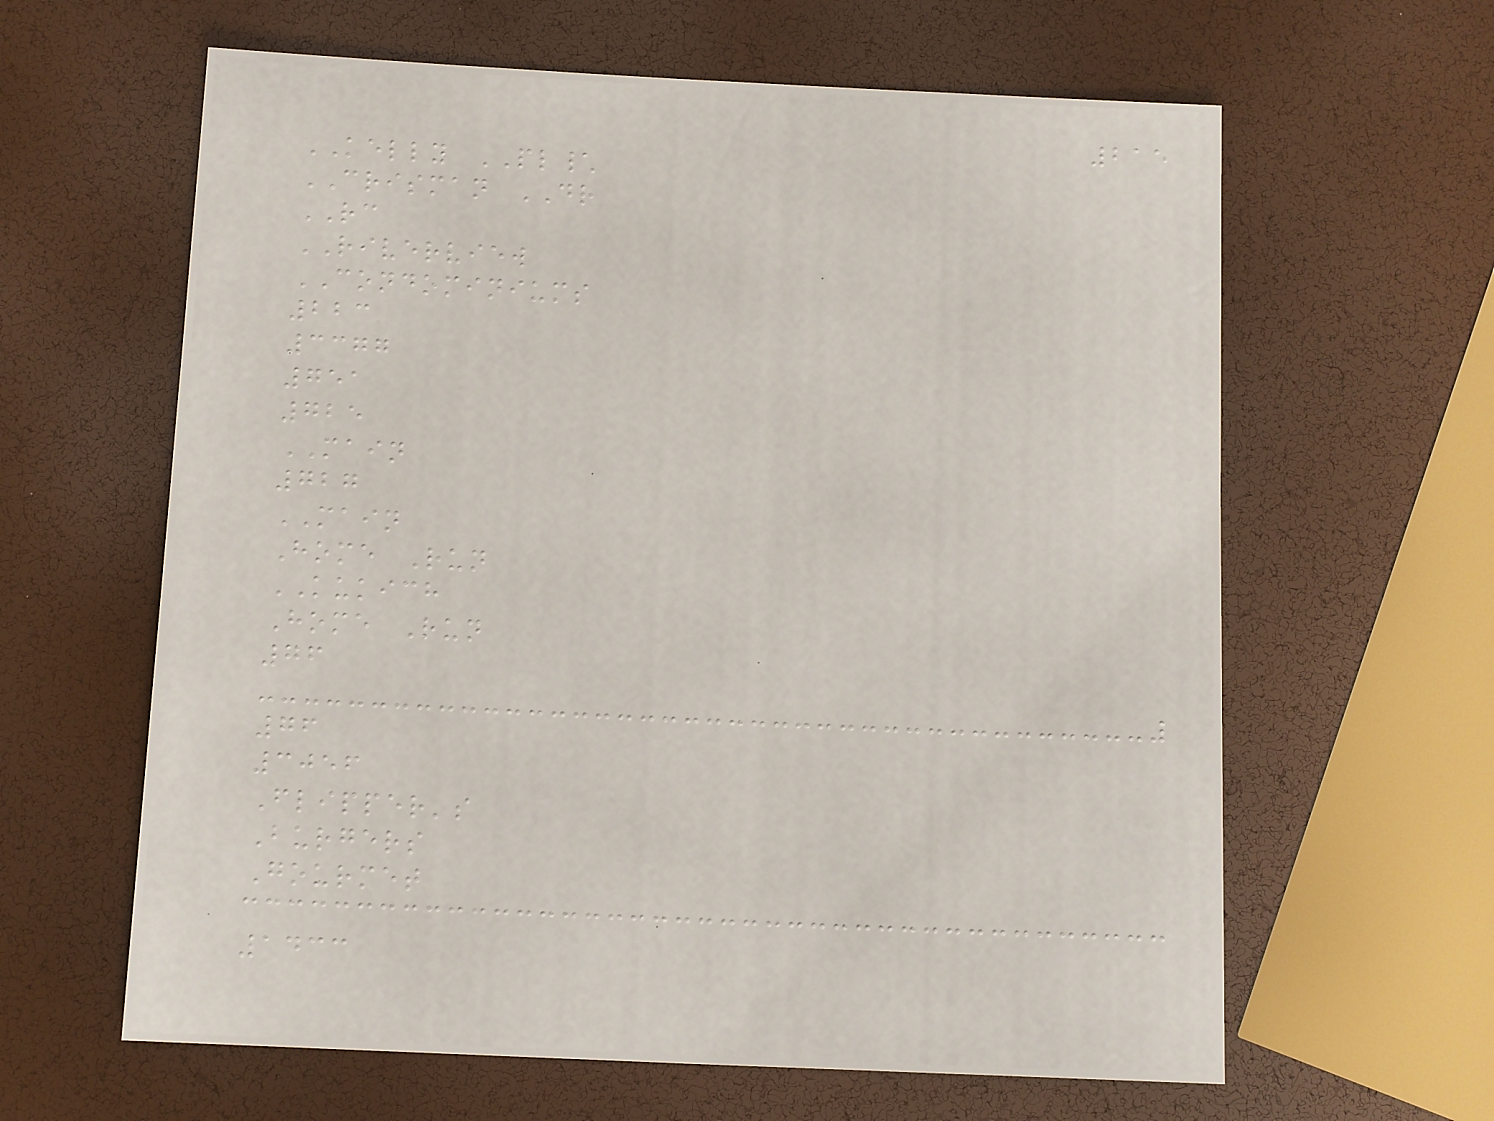215
KELLY PL\
CRISMAN DR
RC
RIVERVIEW
CONDOMINIUMS
223
3377
751
725
MAIN
727
MAIN
Home Run
KUKICH
Home Run
76
76
3056
Flipper's
Burgers
Gourmet
1433
